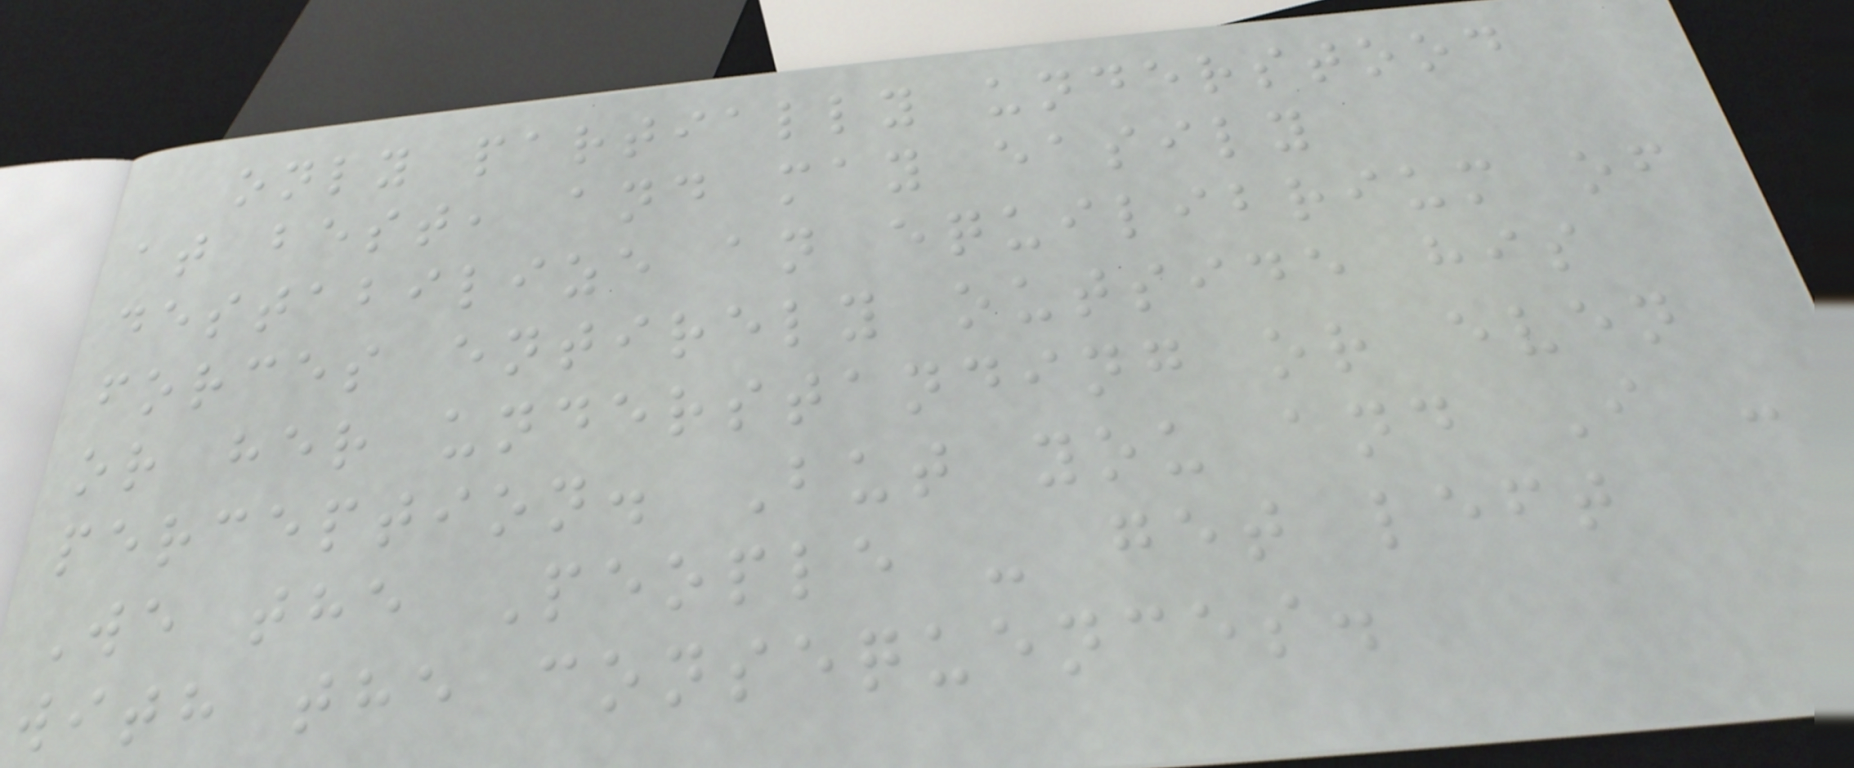only partially understood
at best, and may easily
destabilize an equilibrium of
forces entirely outside his
or her understanding or even
perception. But you and I -
We the People - get left
with the consequences.
